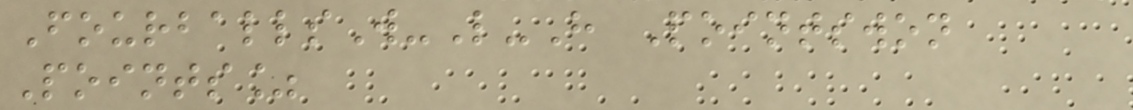FourballsW-L-H Pointswon
Points%
